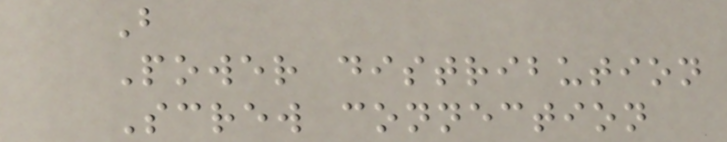B
Power distribution
Screw connection
